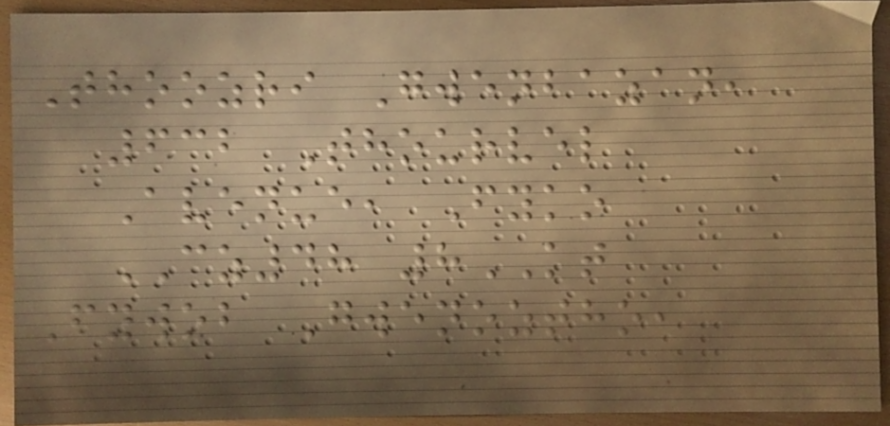Thoozri Gwenbazan,
632 Thourvel
Avenue, Fyko
CZ48 8KT
Fywob Gwenoztho,
